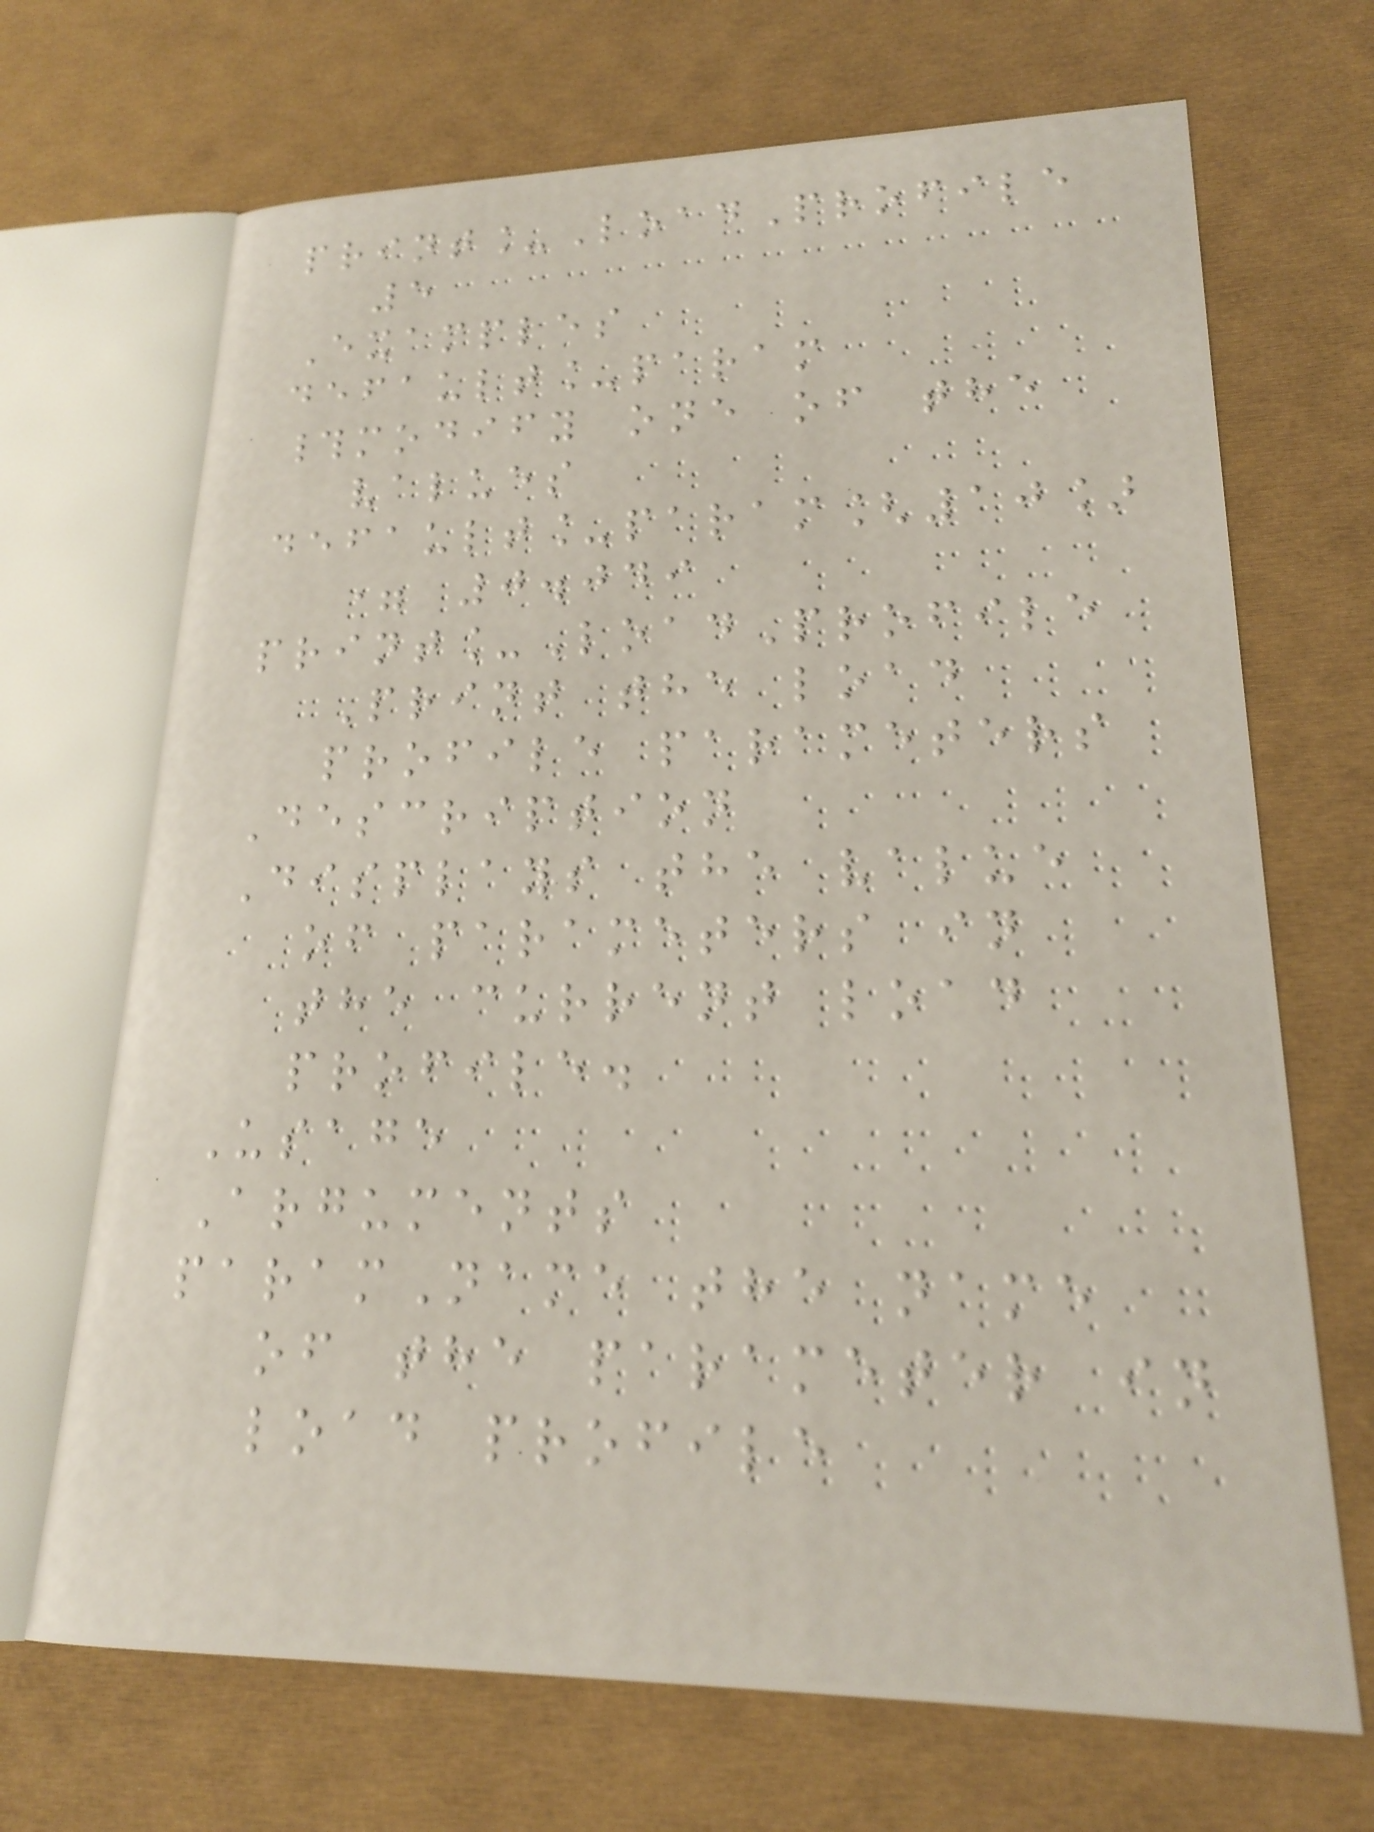print_LoadProfile
5
Examples
default_param
#modify one of the
values
default_param[10]
= 0.049
print_LoadProfile
Print the load
profile parameters
Description
Displays the value
of parameters in
the current load
profile.
Usage
Arguments
paramName the name
of the parameter in
load profile
